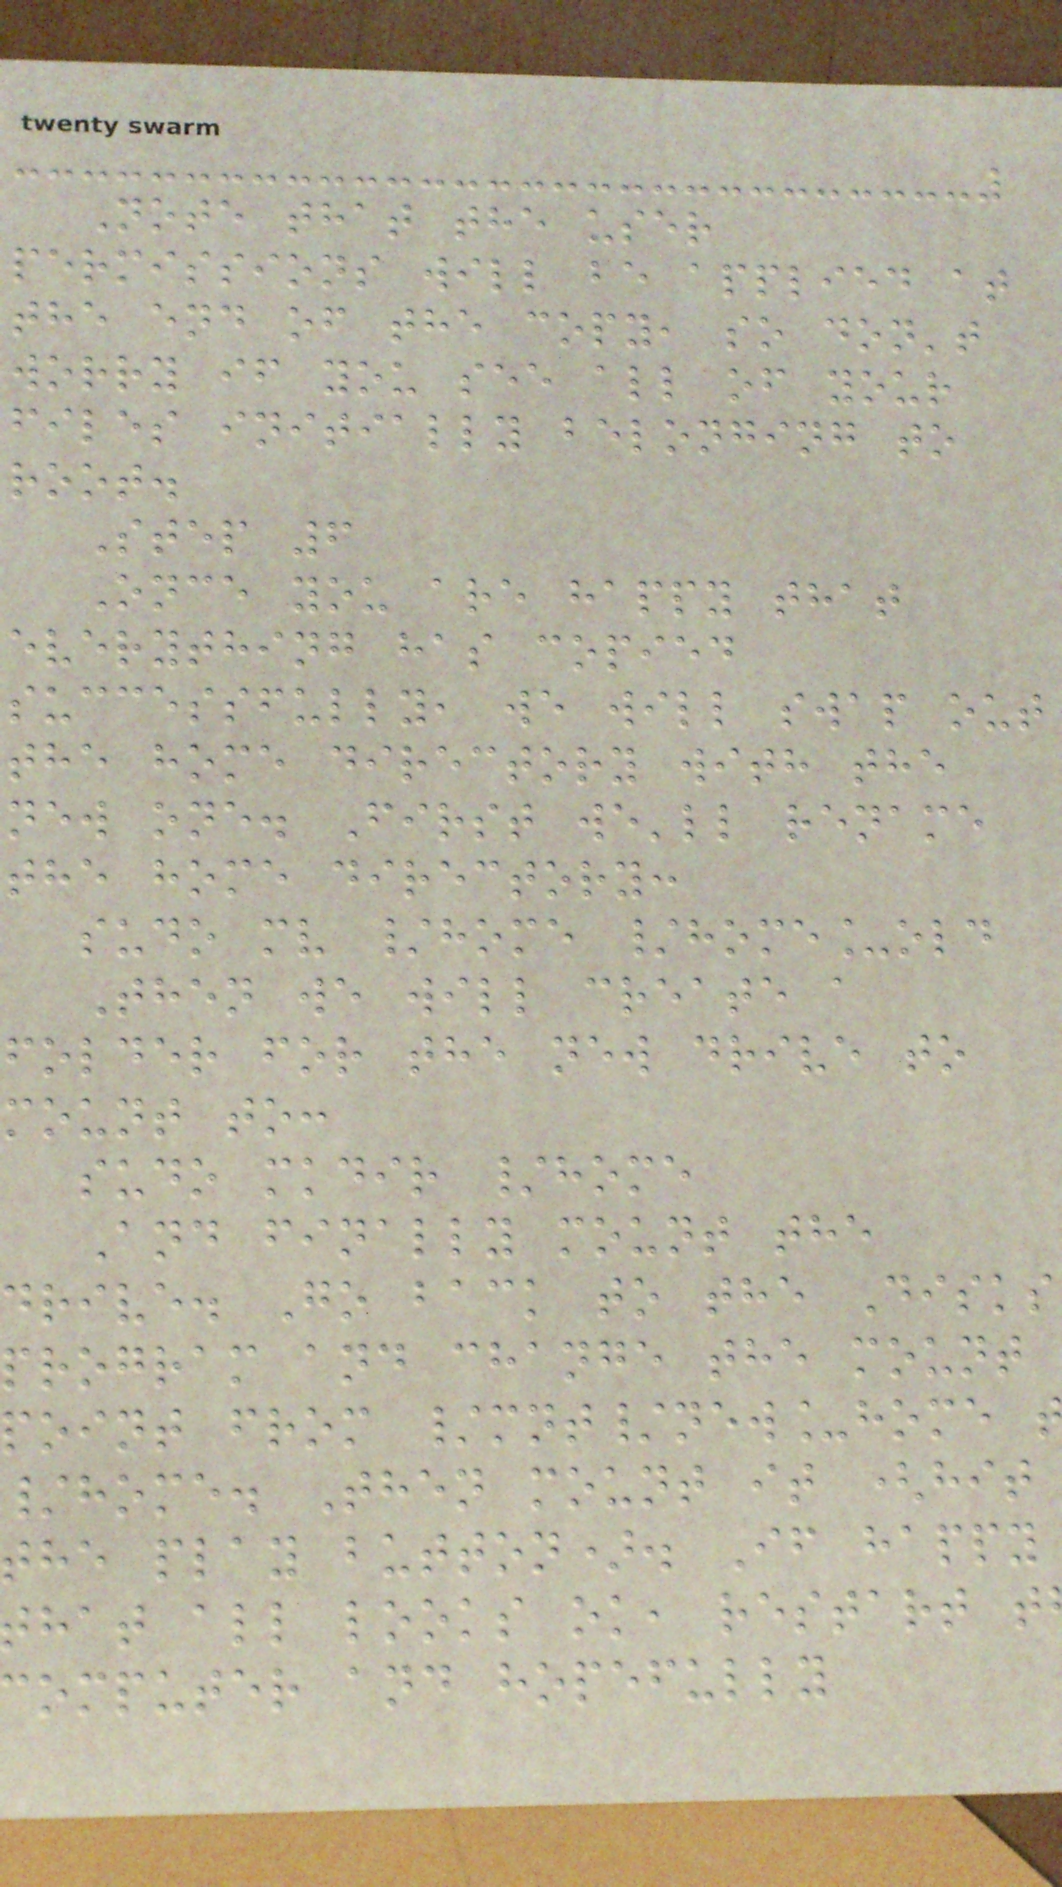Note that the user
permissions will be applied at
the end of the copy, so don't
worry if you see all of your
files initially belonging to
root.
Step 6
Once you are happy that
everything has copied
successfully, we will swap out
the home directory with the
new one. First we'll rename
the home directory:
sudo mv /home /home_old
Then we will create a
folder for the new drive to
mount to:
sudo mkdir /home
And finally mount the
drive. Go back to the Disks
program and change the mount
point from /mnt/new_home
/home. Then mount it (hit
the play button). If happy
hat all looks ok, restart t
omputer and hopefully
